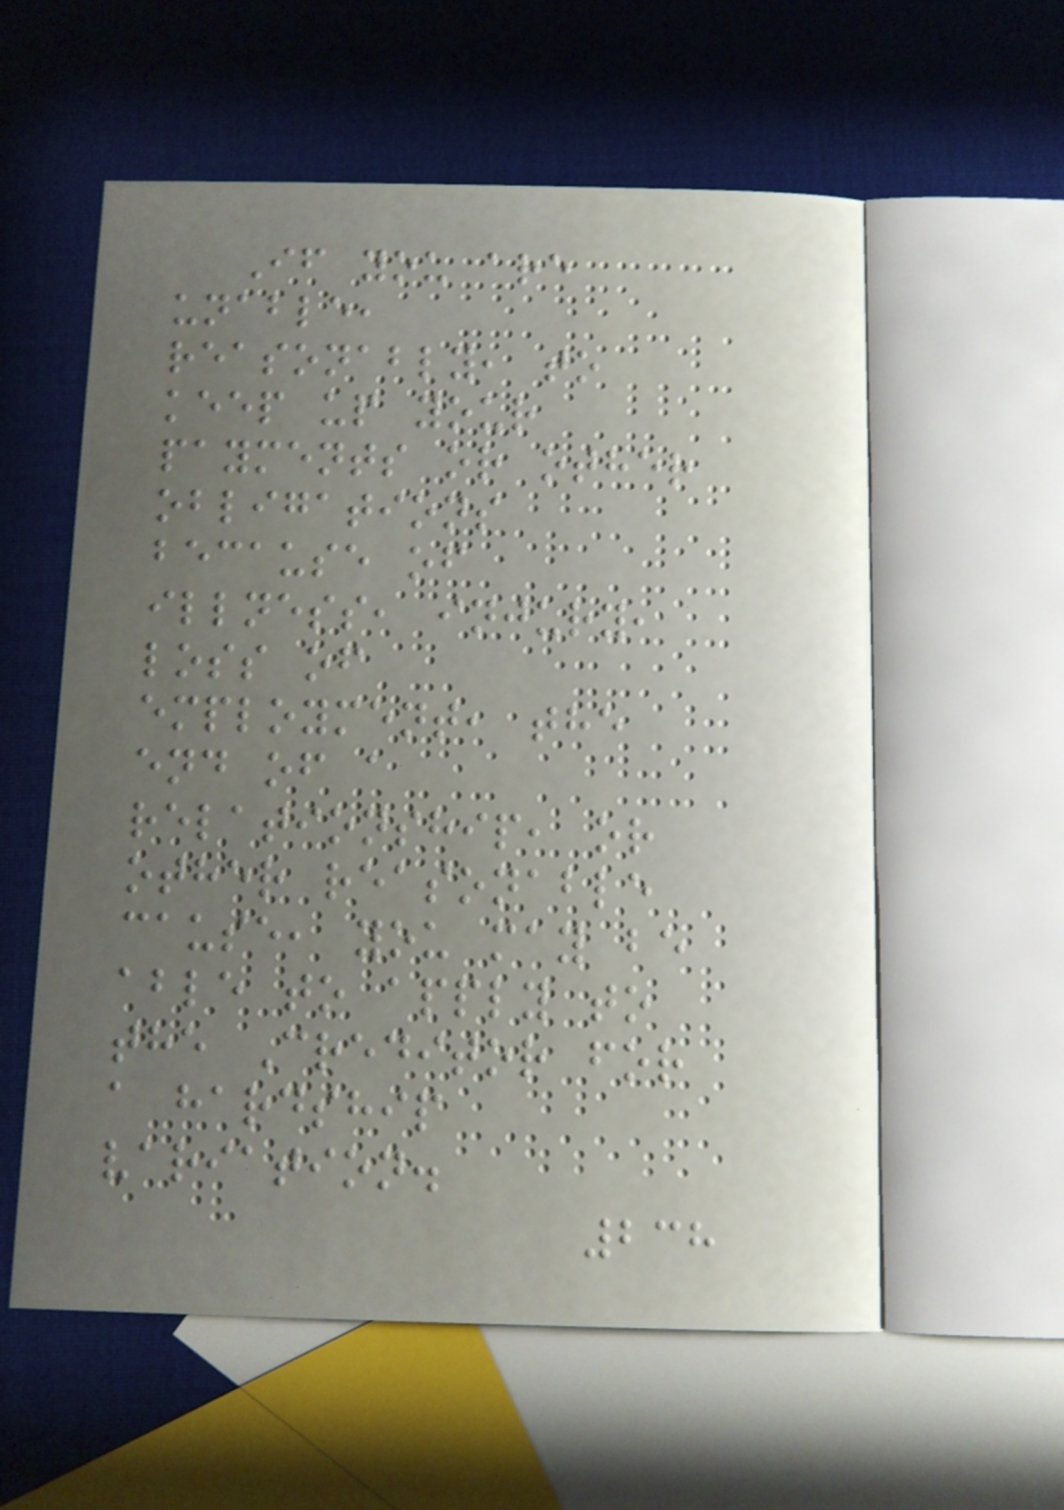If you are
unable,
reasonably, to
keep up your
payments or other
obligations
because of
illness, injury,
loss of
employment, the
end of a
relationship, or
other reasonable
cause, you may be
able to apply to
the Creditor for
a hardship
variation.
238
